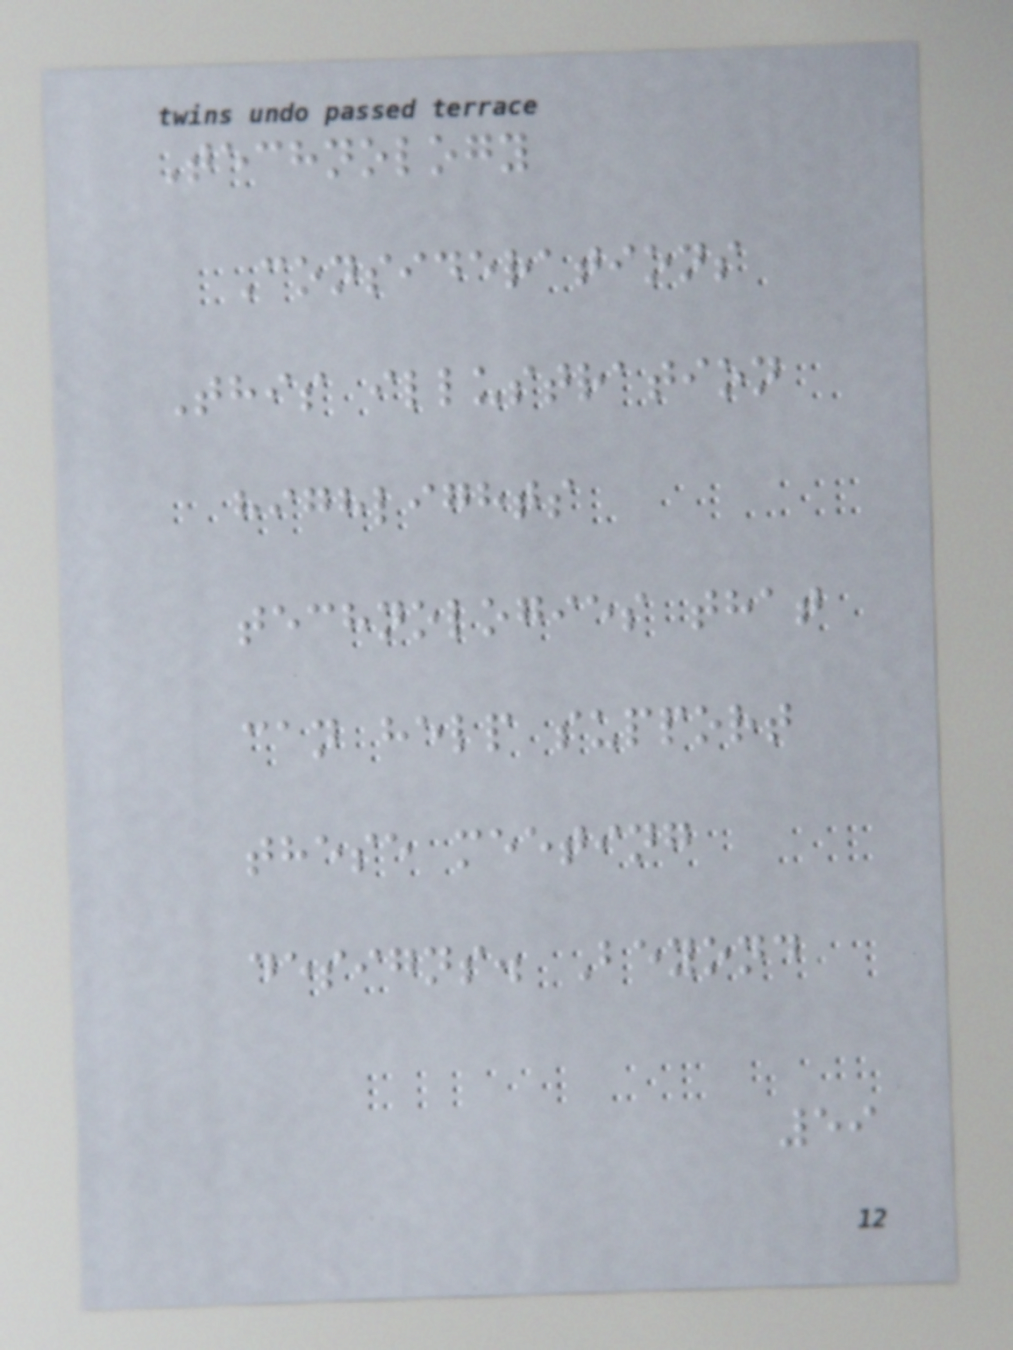Technology
Considerations
This illustration
highlights
technologies that
can help support
these meeting
designs. Beyond
59
